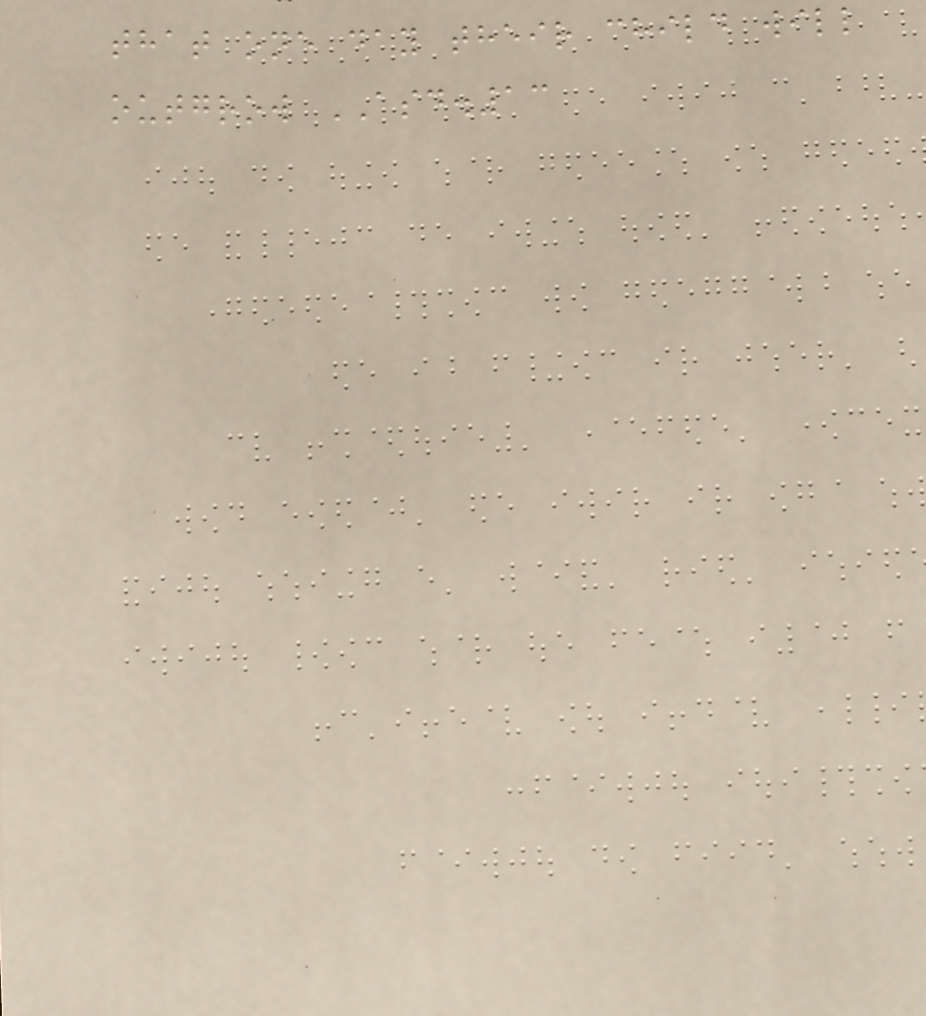that one day their child will
outgrow ASD.13
